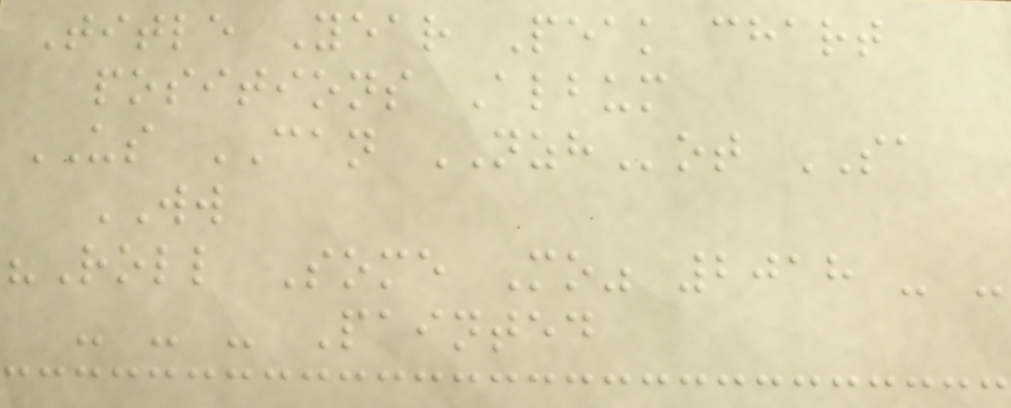Title Year Peak chart
positions Album
US CAN NZHot SA
WW
"Roll Some Mo" 2018 - -
- - - Painted
